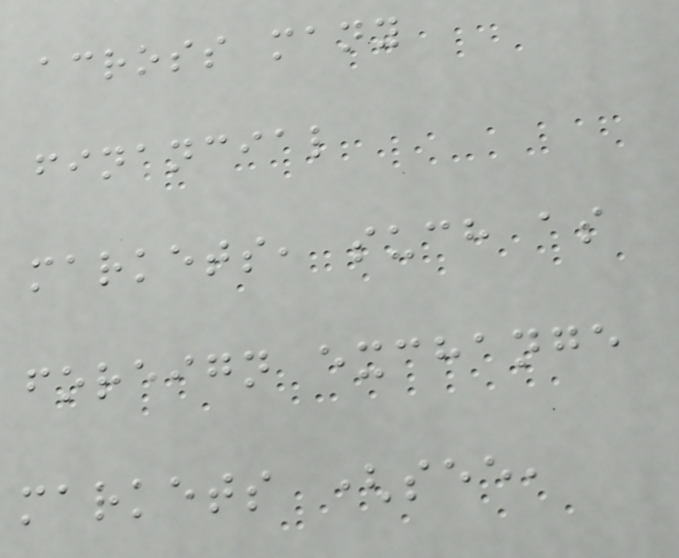across many
financial
markets, such as
foreign exchange
markets (see,
